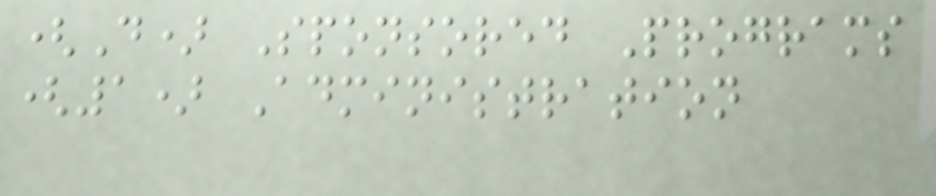(D) Sponsored Programs
(1) Administration
